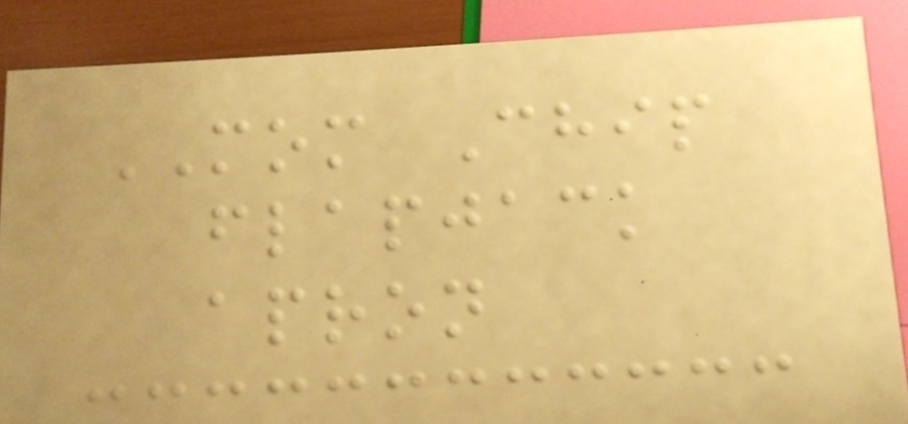MOM Chip
flapjack
apron
